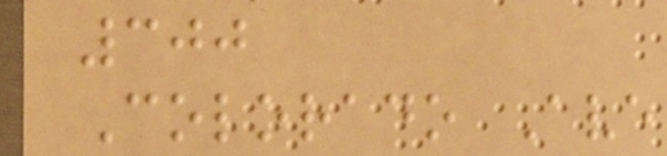300
Colorado Ave
